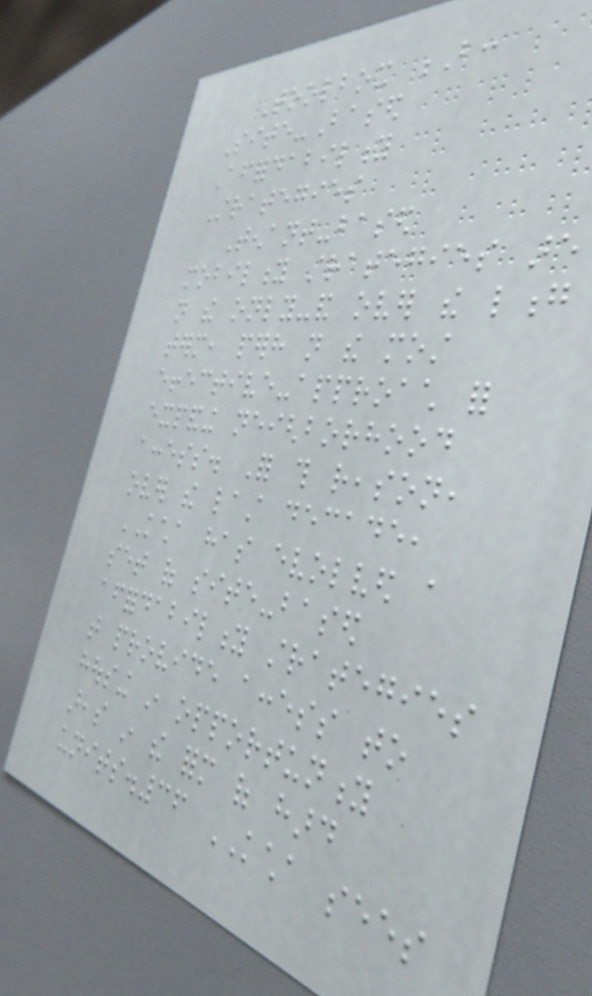Toolbox B:
Site-Based
Affordability
Strategies
Tenant-based
mobility strategies are
not the only-and over the long
term, perhaps not the most
effective-approach for
expanding neighborhood
access. For this reason,
over the last decade,
KCHA has evolved a
set of site-based
affordability strategies
that provide access to
housing in opportunity
areas in the form of hard
units.36 KCHA sees
